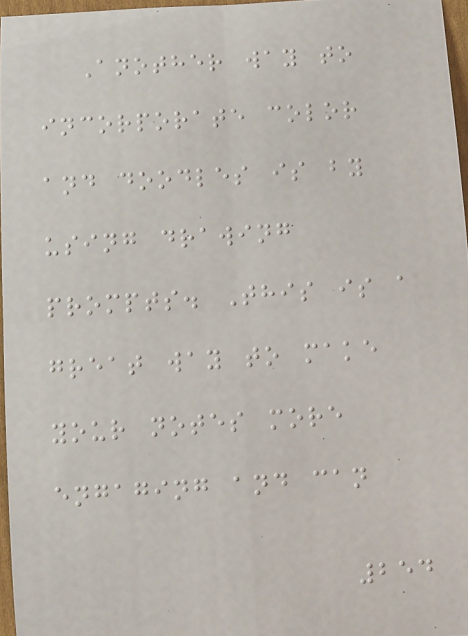Another way to
incorporate color
and doodles is by
using drawing
prompts. This is a
great way to make
your notes more
engaging and can
254
